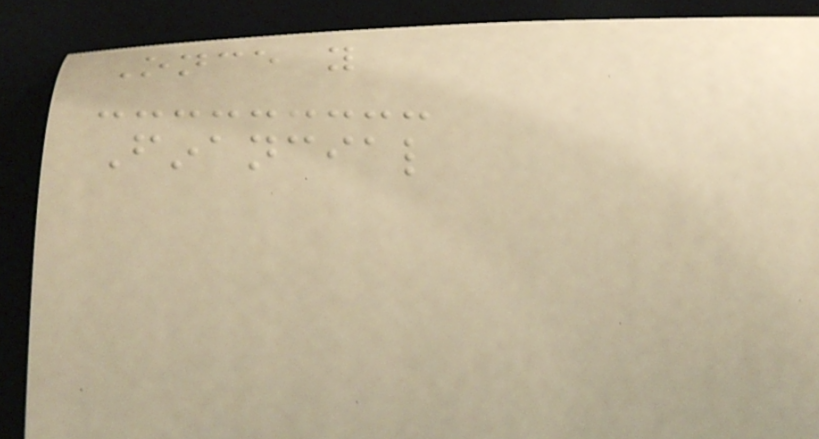Once you
Financial
